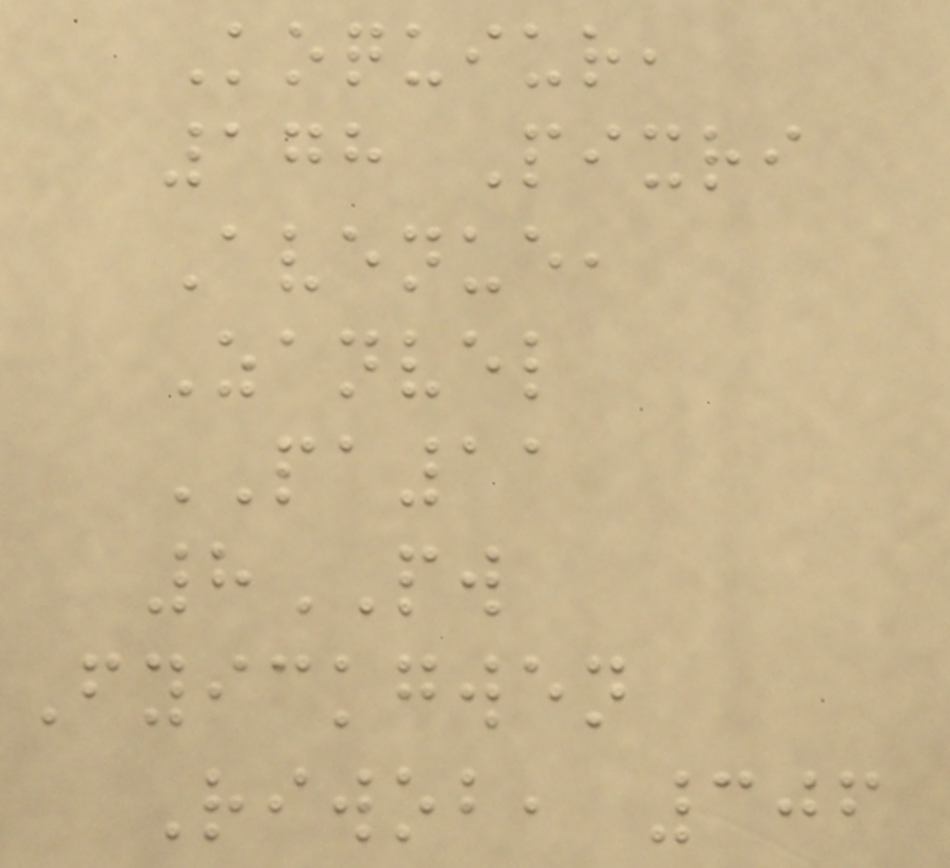Koquiur,
178 Pixri
Avenue,
Zanvel
PA11
8PW
Fyickgwen
Riwob, 306
